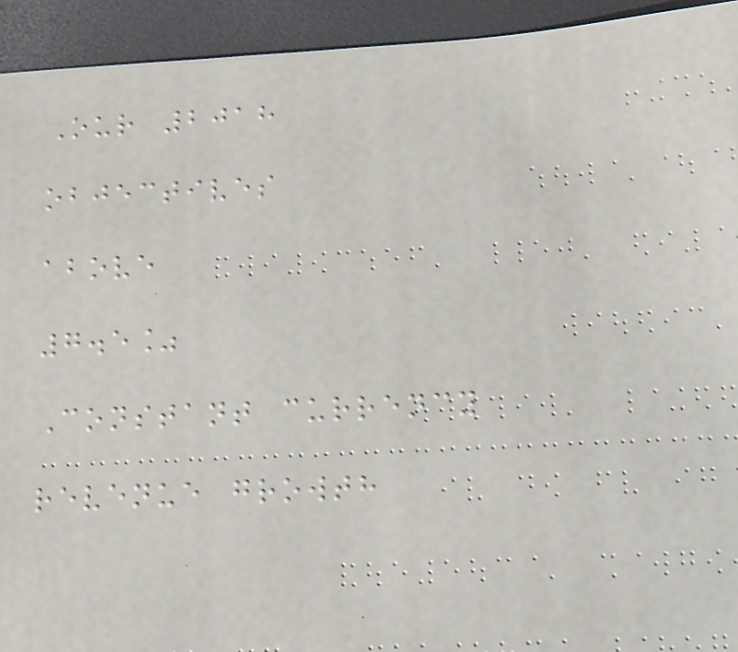Our 2018
objectives
above
7.5%
Constant currency
revenue growth
